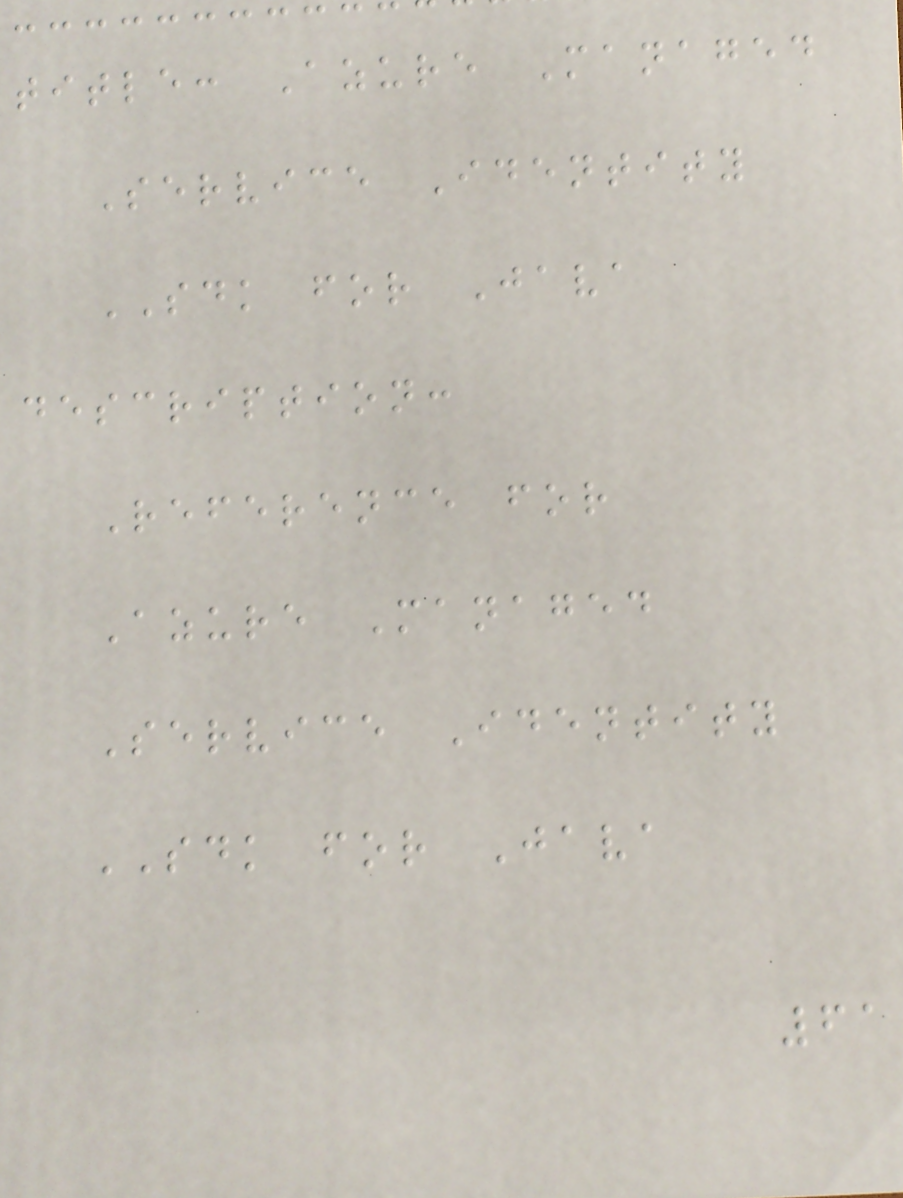title: Azure Managed
Service Identity
SDK for Java
description:
Reference for
Azure Managed
Service Identity
SDK for Java
61
